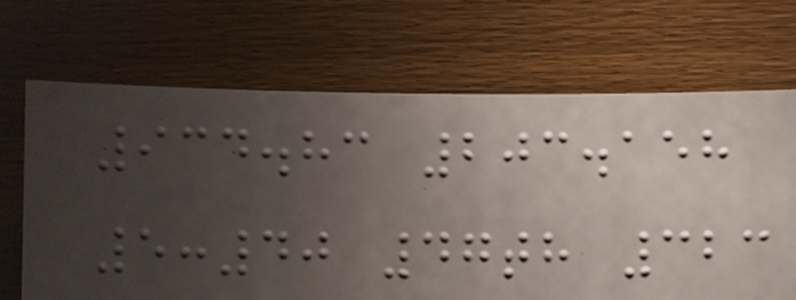934.83 203.158
5:40 47th 323
